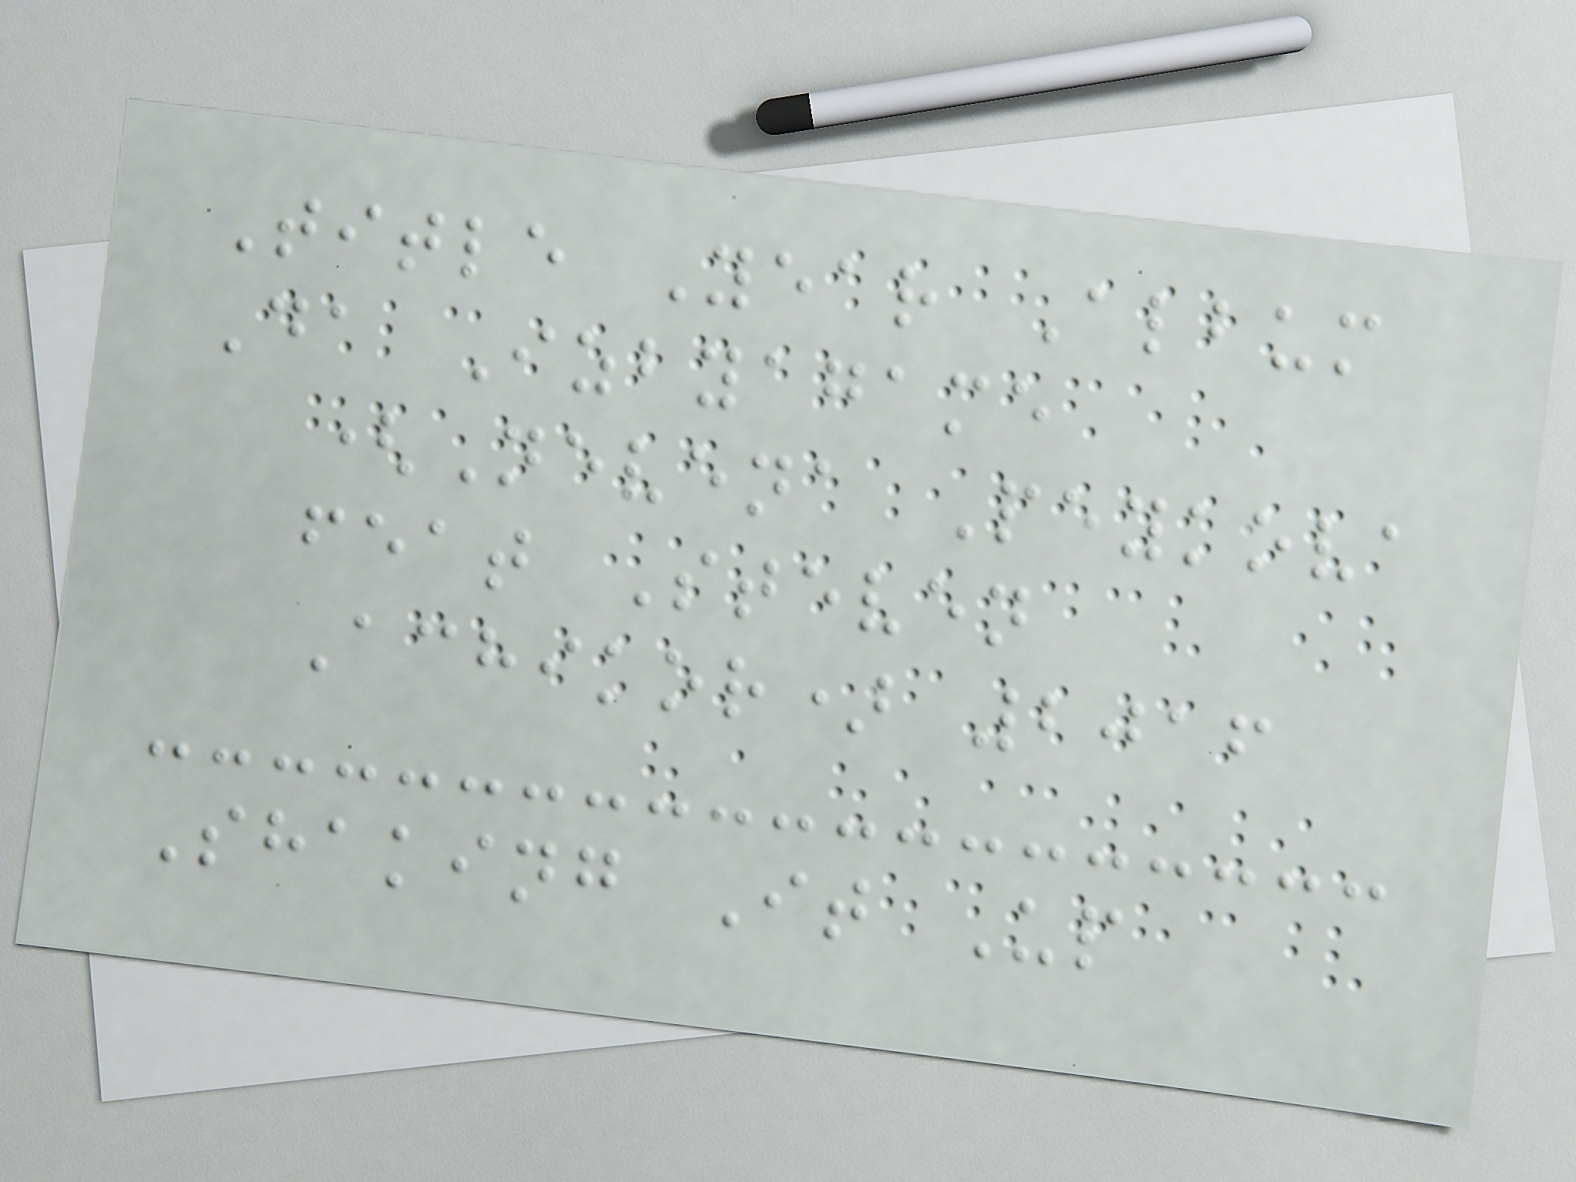Title Year Album
Da Izbyagame
(Nevena Peykova
feat Steven
Achikor) 2016
Shaking It Up
